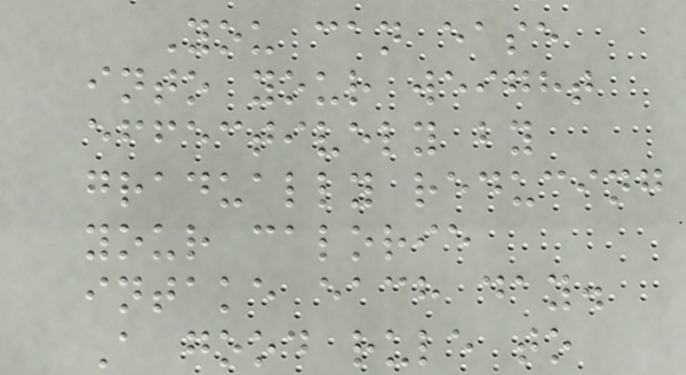You can ease
into your weight
effectively by
gradually reducing
your calorie
intake each day.
A good rule to
